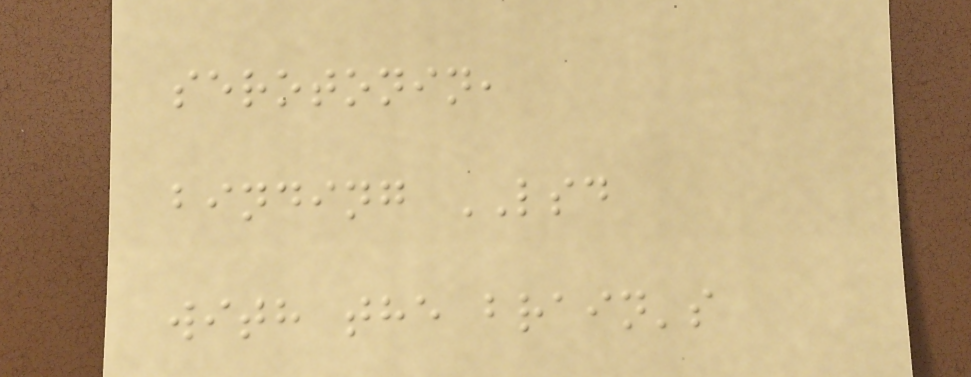serotonin,
binding LSD
with the brain's
